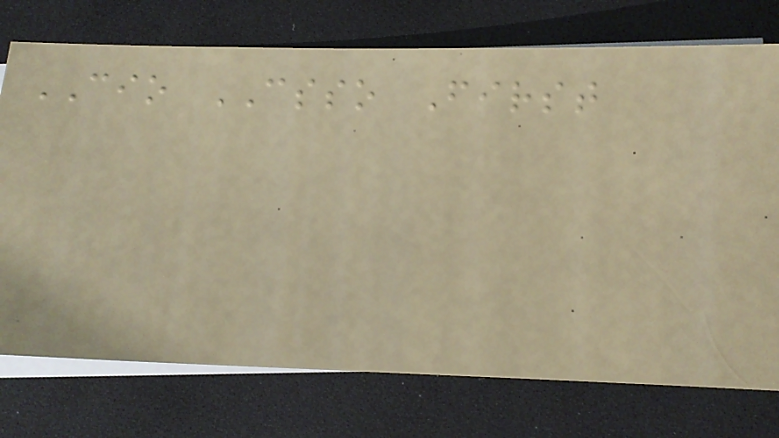CIO CSSO First
